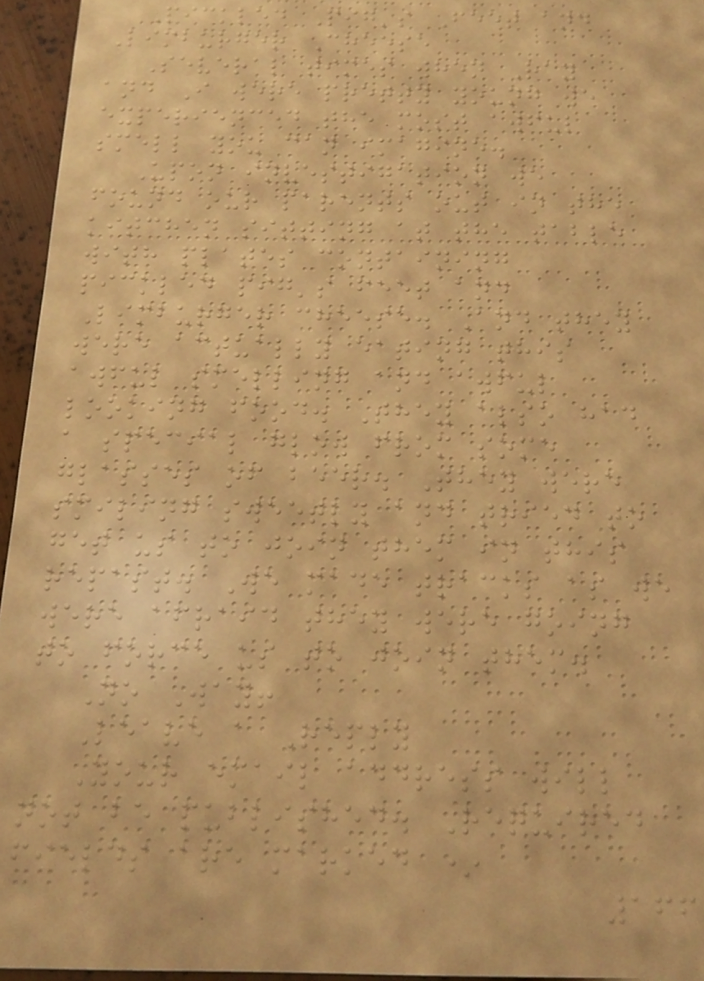Pickled Pig's Feet and
Limburger Cheese
Several times when Ray
and I were pretty young we
experienced the most awful
smell you can imagine.
Upon investigation we
found our parents out in the
kitchen sitting at the table
with plates containing
pickled pig's feet and
Limburger cheese. And they
were actually eating this
awful smelling and awful
looking food. They also had
a special glow from some
glasses of beer. They were
smiling sweetly and tried to
get us to join them in this
repast. We made tracks as we
were afraid they were going
to force us to join them.
No Way!
Leave a Reply
Your email address will
not be published. Required
fields are marked *
166
